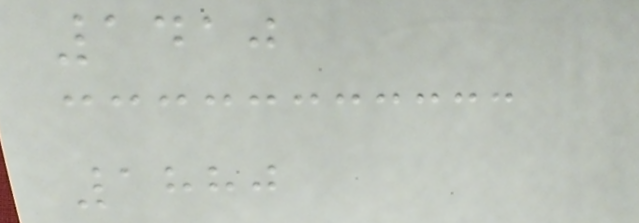1410
1880
